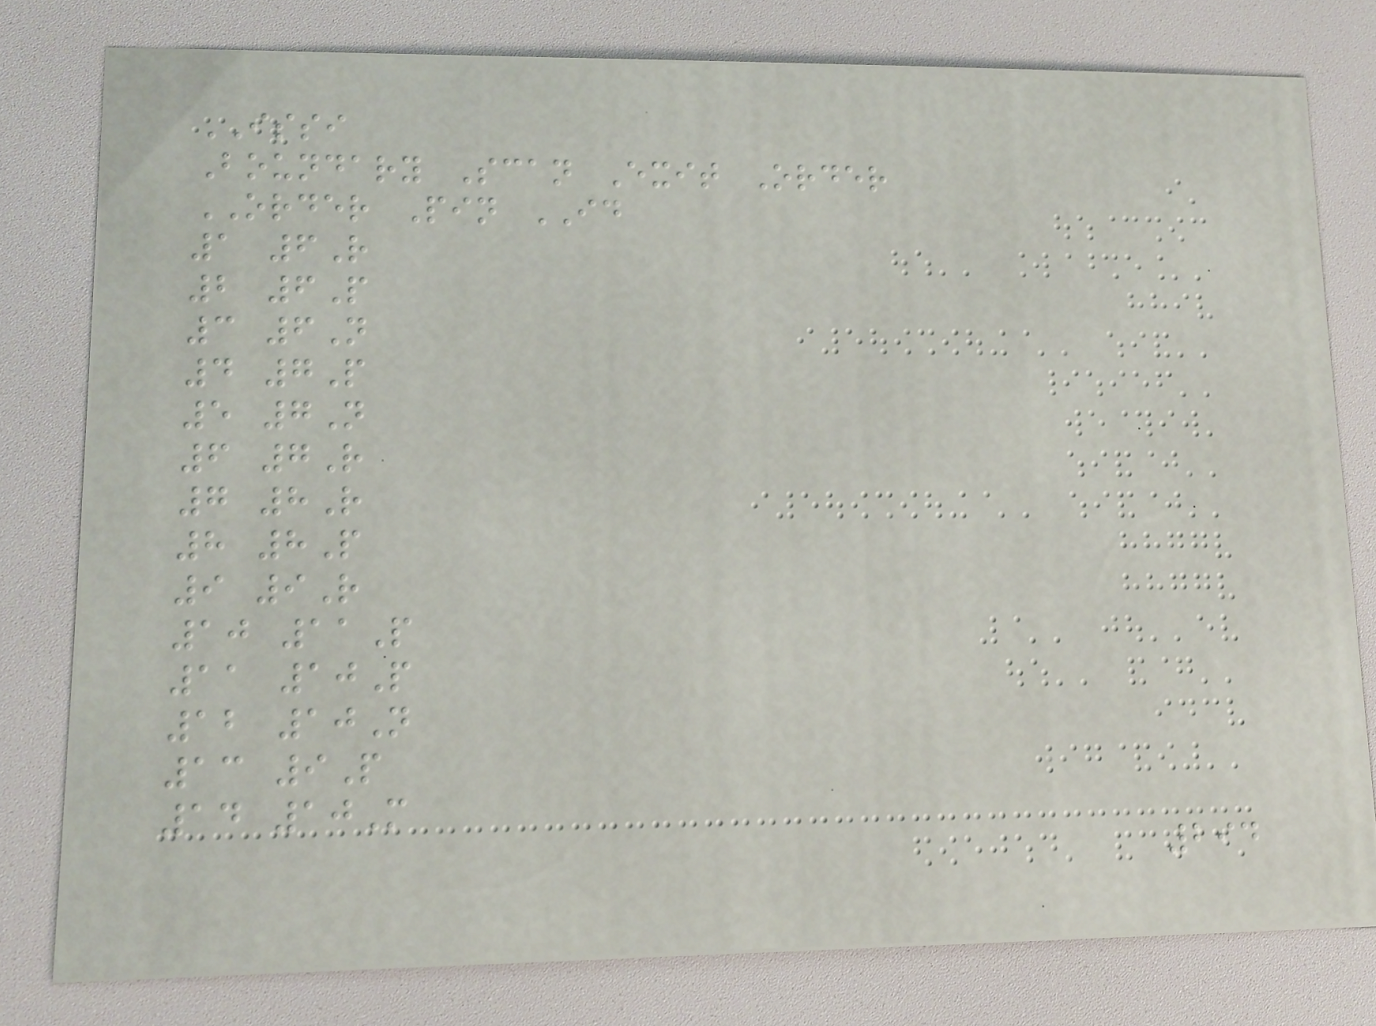ISSI
Boundary Scan Exit Order
ORDER Pin ID
1 6R
2 6P
3 6N
4 7P
5 7N
6 7R
7 8R
8 8P
9 9R
10 11P
11 10P
12 10N
13 9P
14 10M
294
